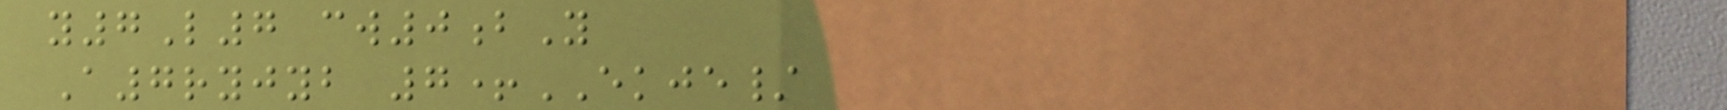y7L7 cw0bY
A7ryjyb 7+EKJE/
